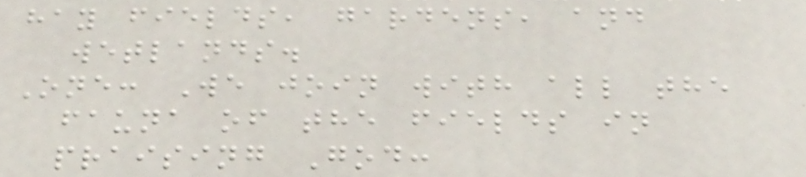hay fields, gardens, and
wetlands.
One: We join with all the
fauna of the fields in
praising God:
